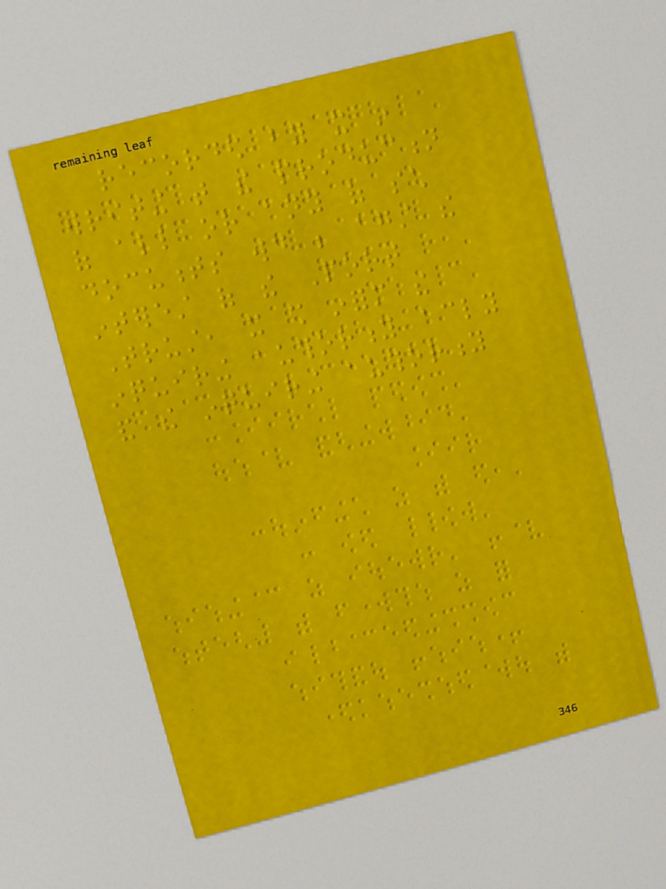recorded by it in
writing that the production
of all or any of such
documents would be against the
interest of the Port
Trust, it shall inform the
inquiring authority accordingly
and the inquiring authority
